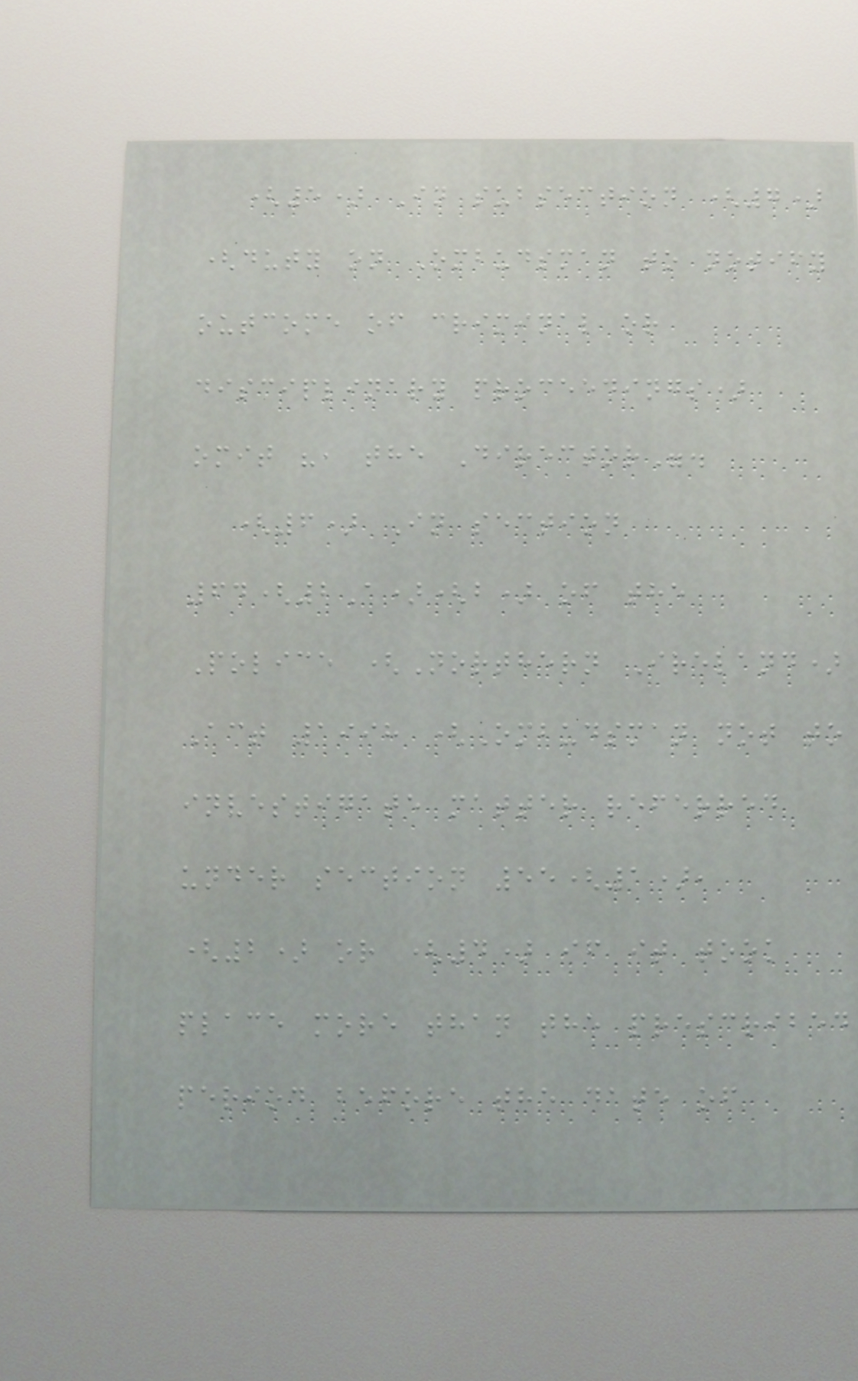(5) In subsection (7)
(duty on Ombudsman to notify
outcome of criminal or
disciplinary proceedings)
omit ", the Director".
(6) In section
64(2A)(b) of the
Police (Northern Ireland)
Act 1998 (Ombudsman not to
investigate matter referred
under section 55(1),
(2) or (4) if it took
place more than the prescribed
period before the date of
